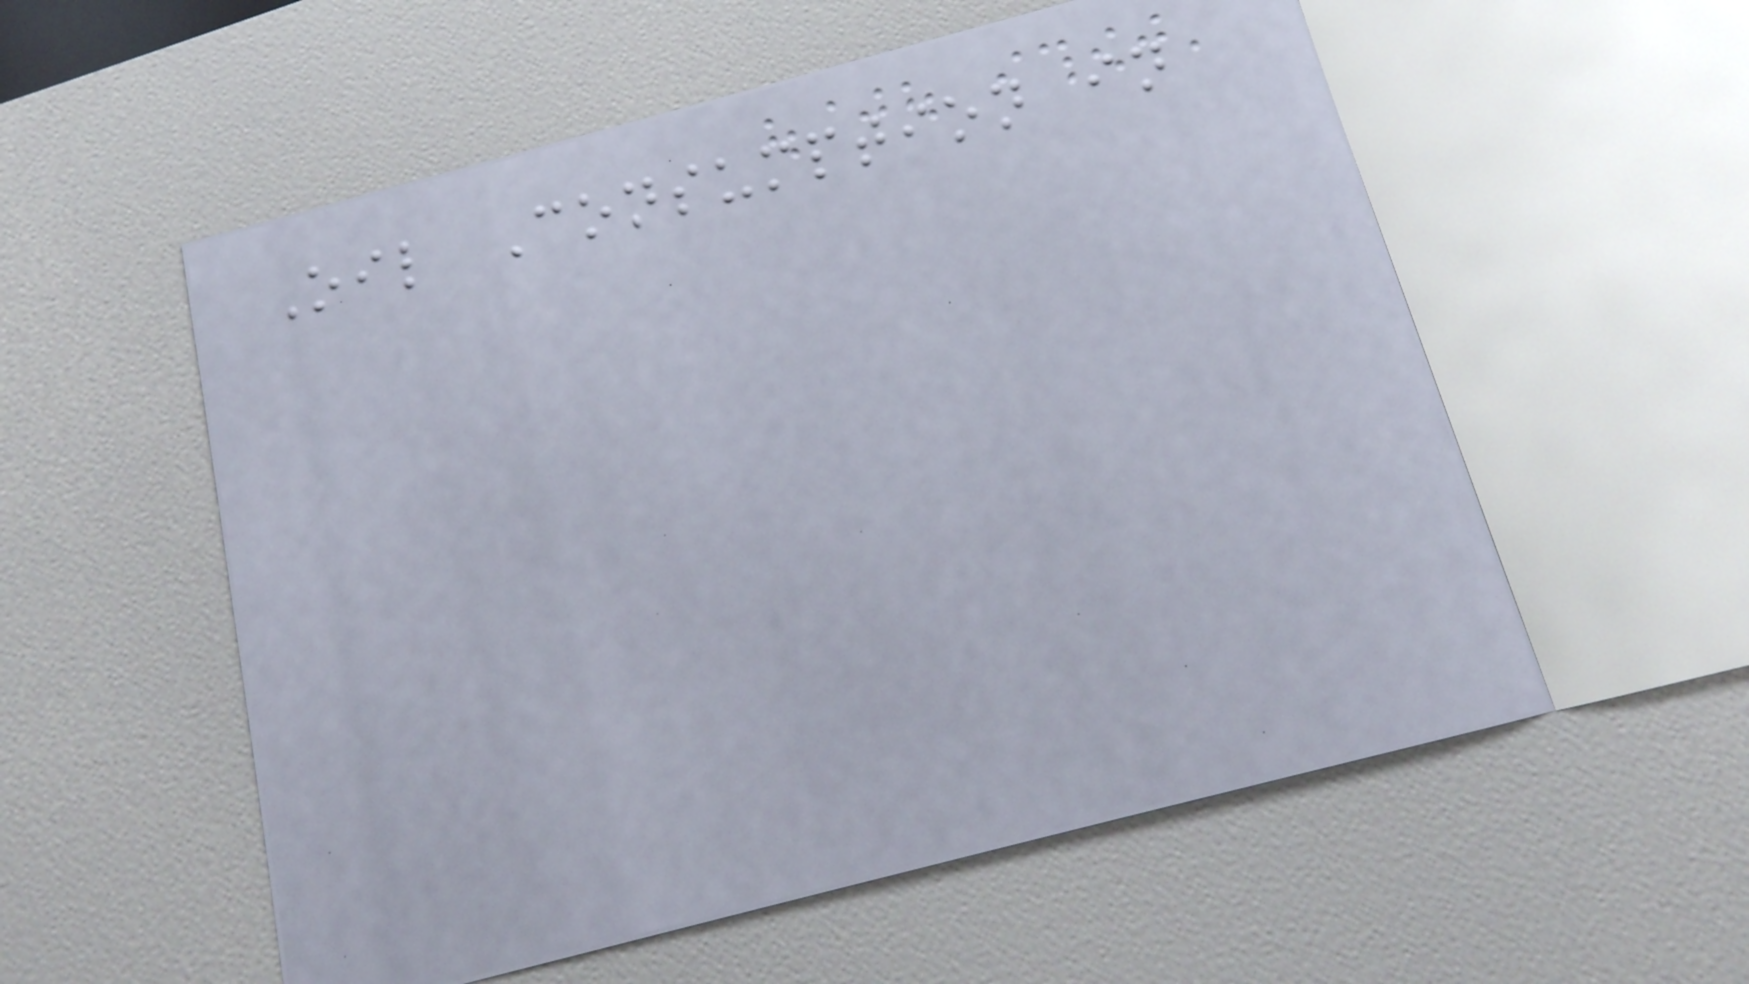Oil Consumption in
